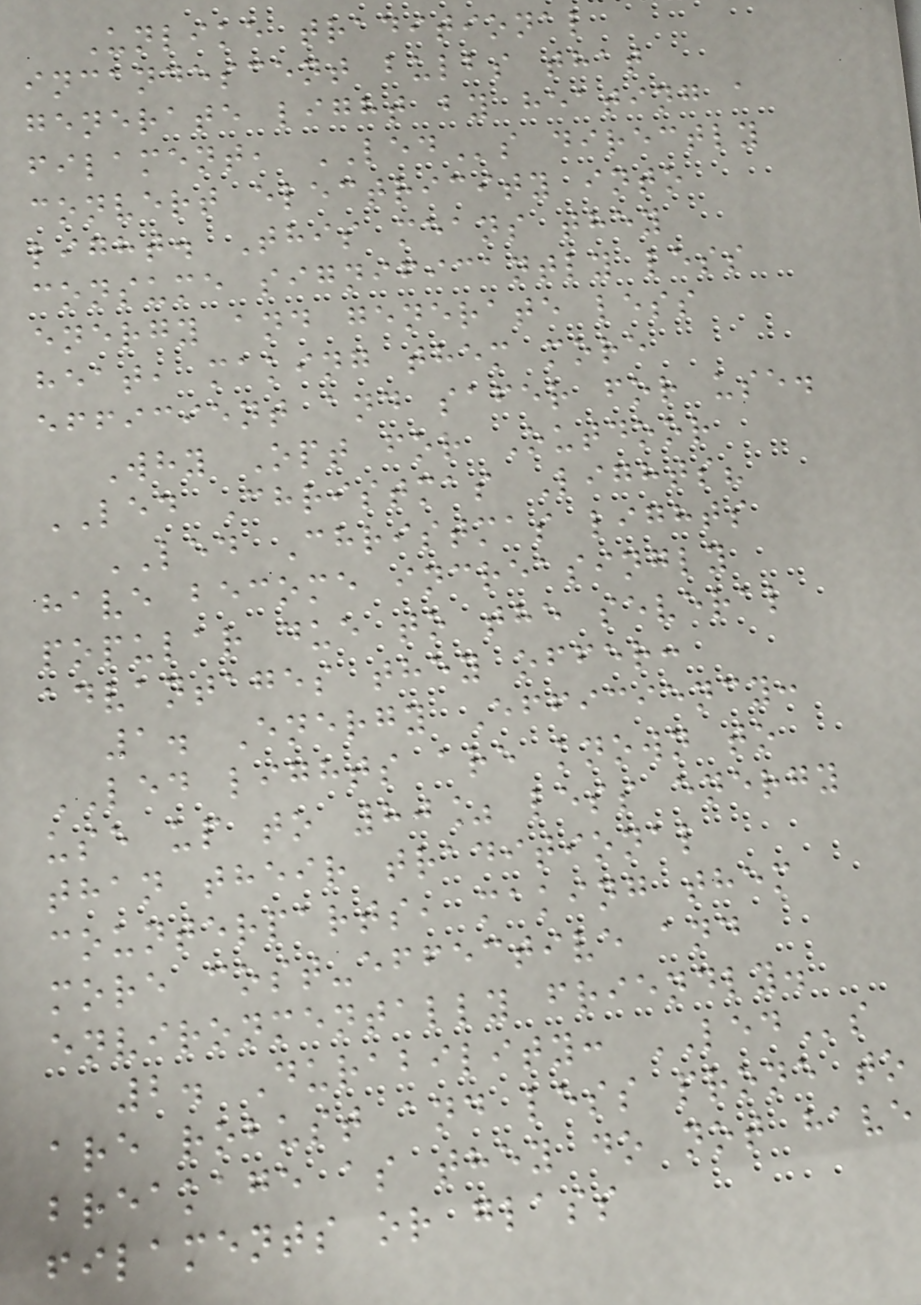Unlike traditional
incandescent bulbs that
generate light by heating a
filament, LEDs directly
convert electricity into
light. This means they
consume significantly less
energy and generate less
heat, making them more
efficient and safer for use.
Why Opt for Outdoor
LED Christmas Lights?
LED Christmas lights
have become increasingly
popular due to the several
advantages they offer:
1. Energy Efficiency:
LED lights are known to
use up to 80% less energy
than their traditional
counterparts, making them
more cost-effective and
environmentally friendly.
2. Durability: LEDs
are robust and less prone to
breakage as they do not have
filaments or glass
